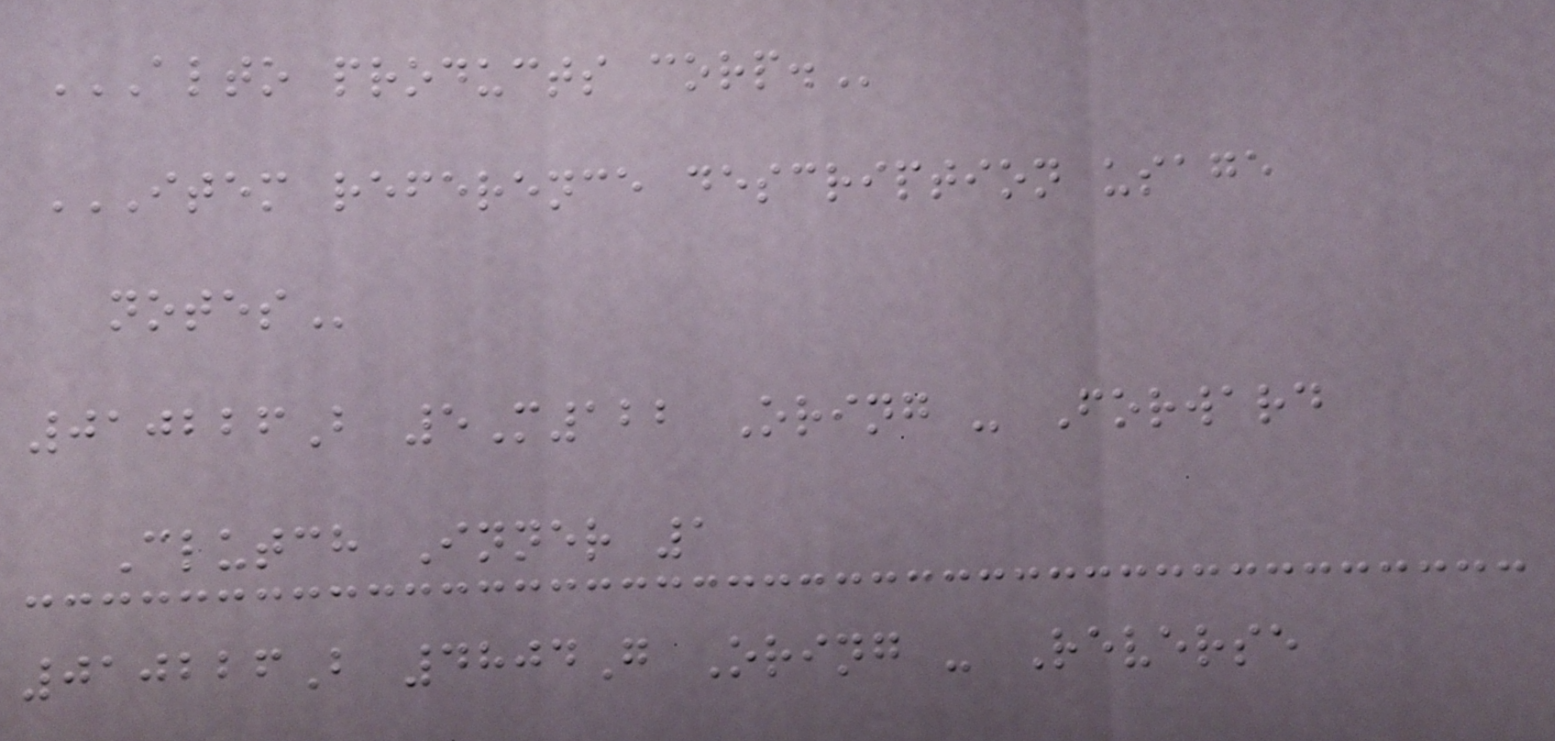ALTO PRODUCTS CORP.
ITEM REFERENCE DESCRIPTION USAGE
NOTES
010226B 5M122 Oring - Forward
Clutch Inner 1
010226B 4804G Oring - Reverse
